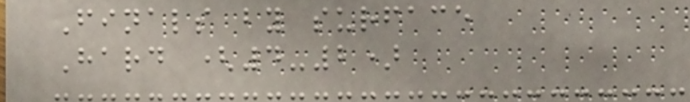Finals by surface
Hard (4-2)
